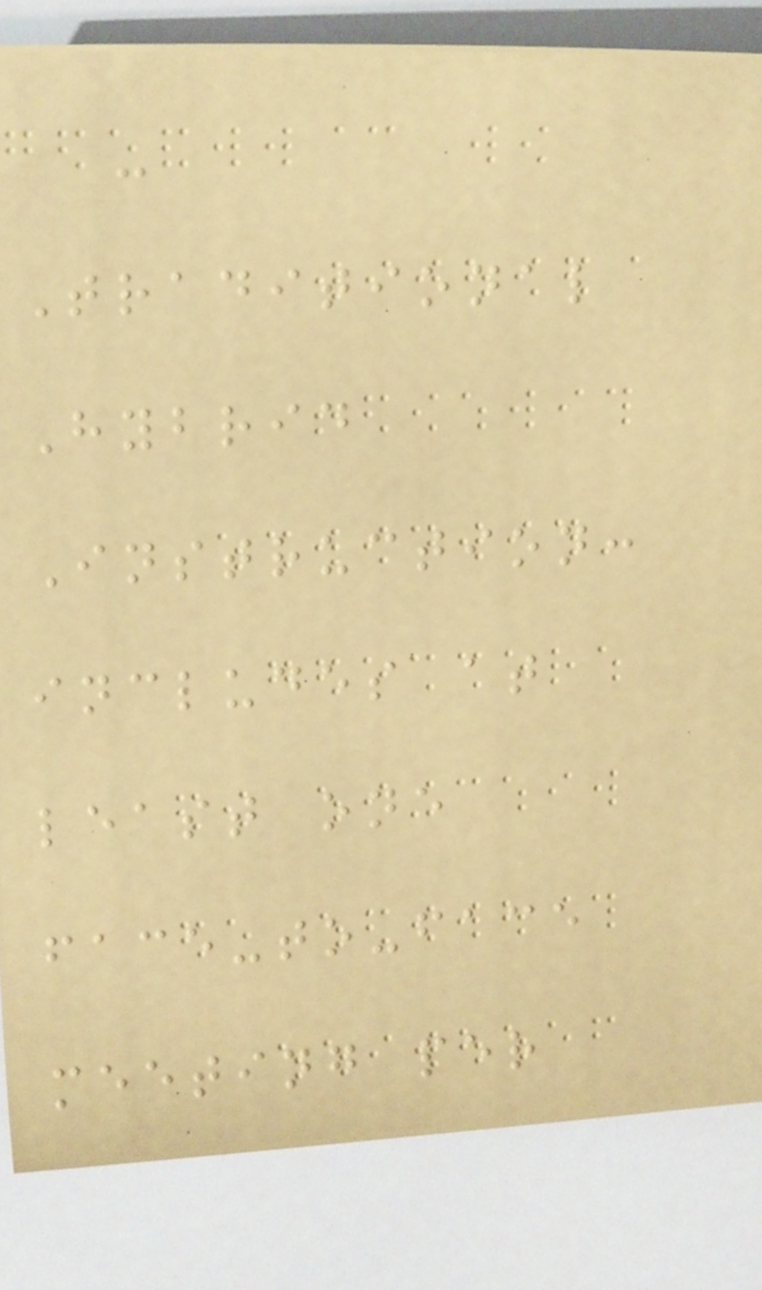-
Traditional
Hybrid
Instruction:
includes at
least one
face-to-face
meeting per
